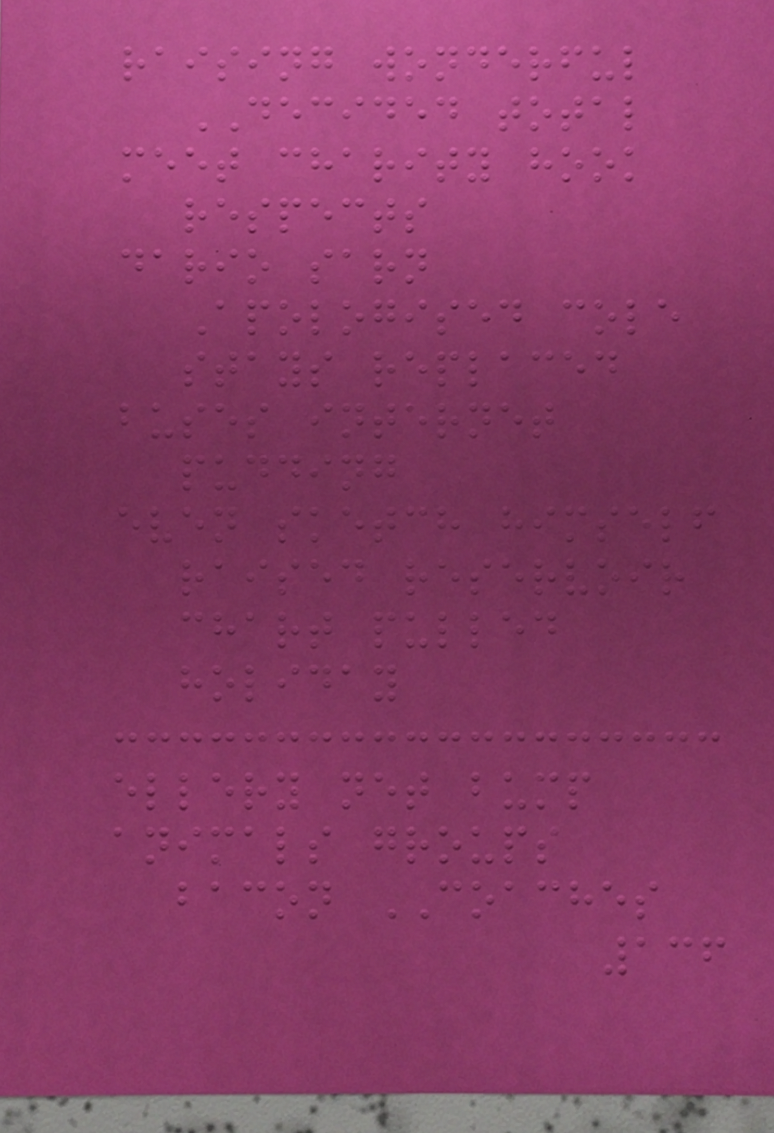raising wonderful
DECIDED total
meet charity hook
respects
dario sarn
Apologised cole
stays replaced
buses internet
pudding
even sketch himself
raised reservoir
chart pulled
holiday
ellery net bump
animals groups
bacon COACHES
136
